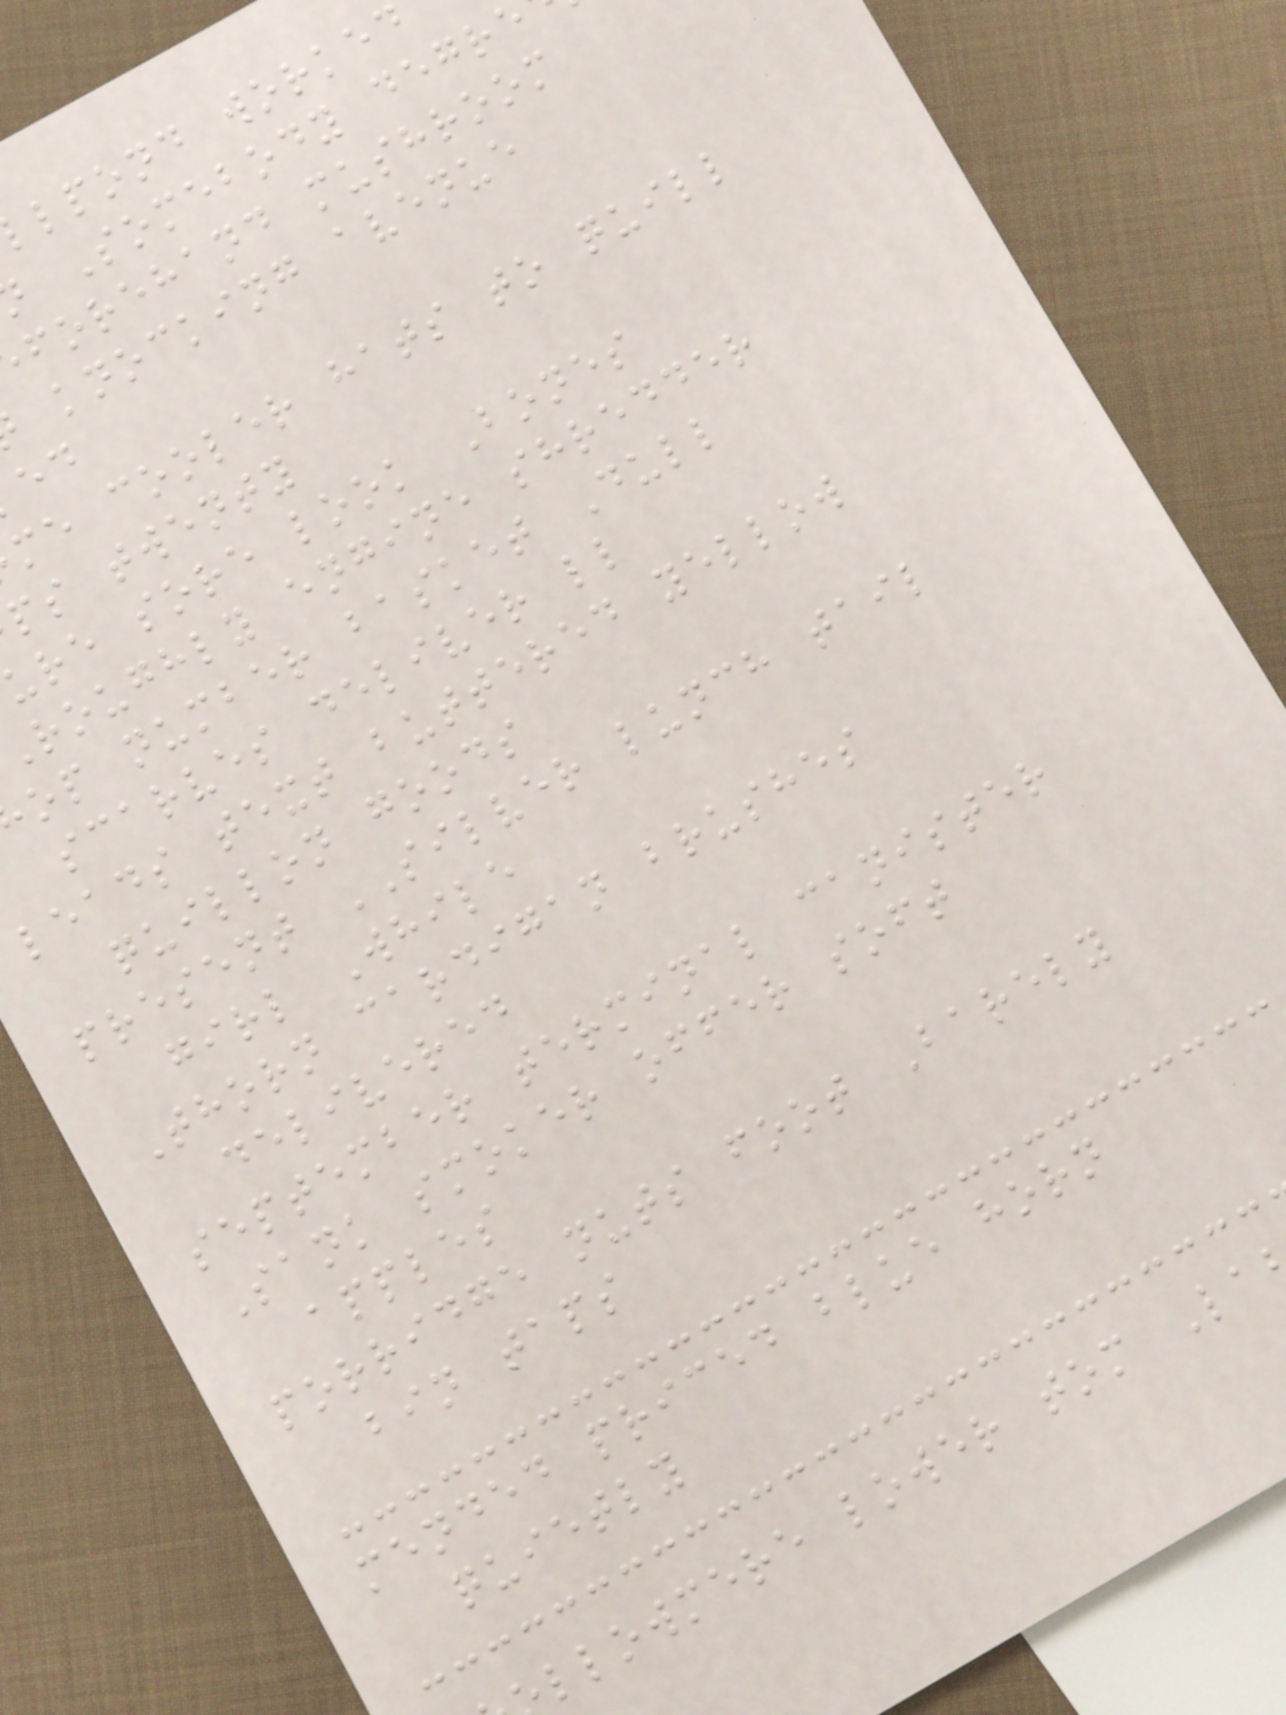lpond worked
Somebody degre
forehand mushroom
knocking avenue
me cooler hats to quill
ps twenty
ure sore look Bones
roughly engine shredder
op number basket Dull
scarves deliver ll
leads text buttered yellow
quillon goods
present SILVER lunch tail
girl While
Thorn cardigan brushes
delivered
september terminal canister
Sank smoker offer soft
apples
porridge nuts foot Barely
bin taps
mended priced blue horn
quietly
llowmere lower tom La
